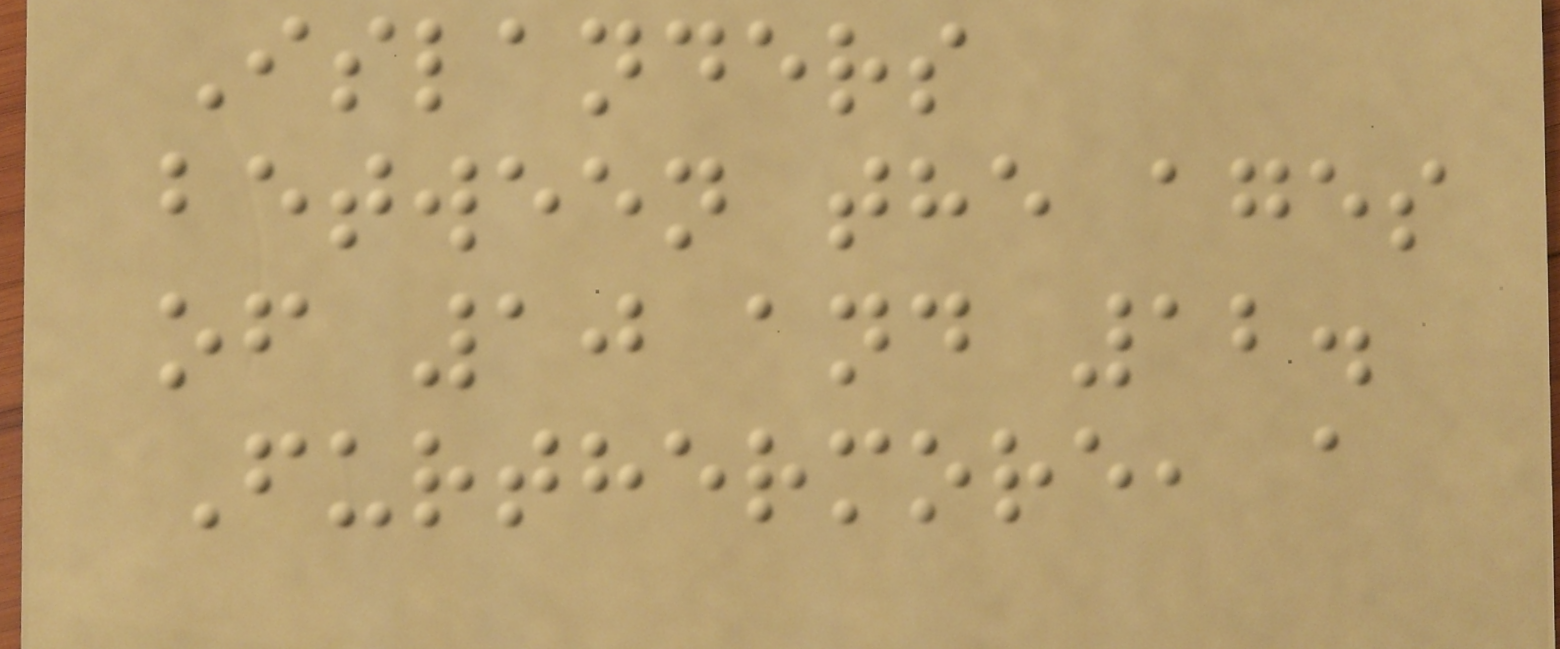Islanders
between the ages
of 10 and 12.
Furthermore, a
